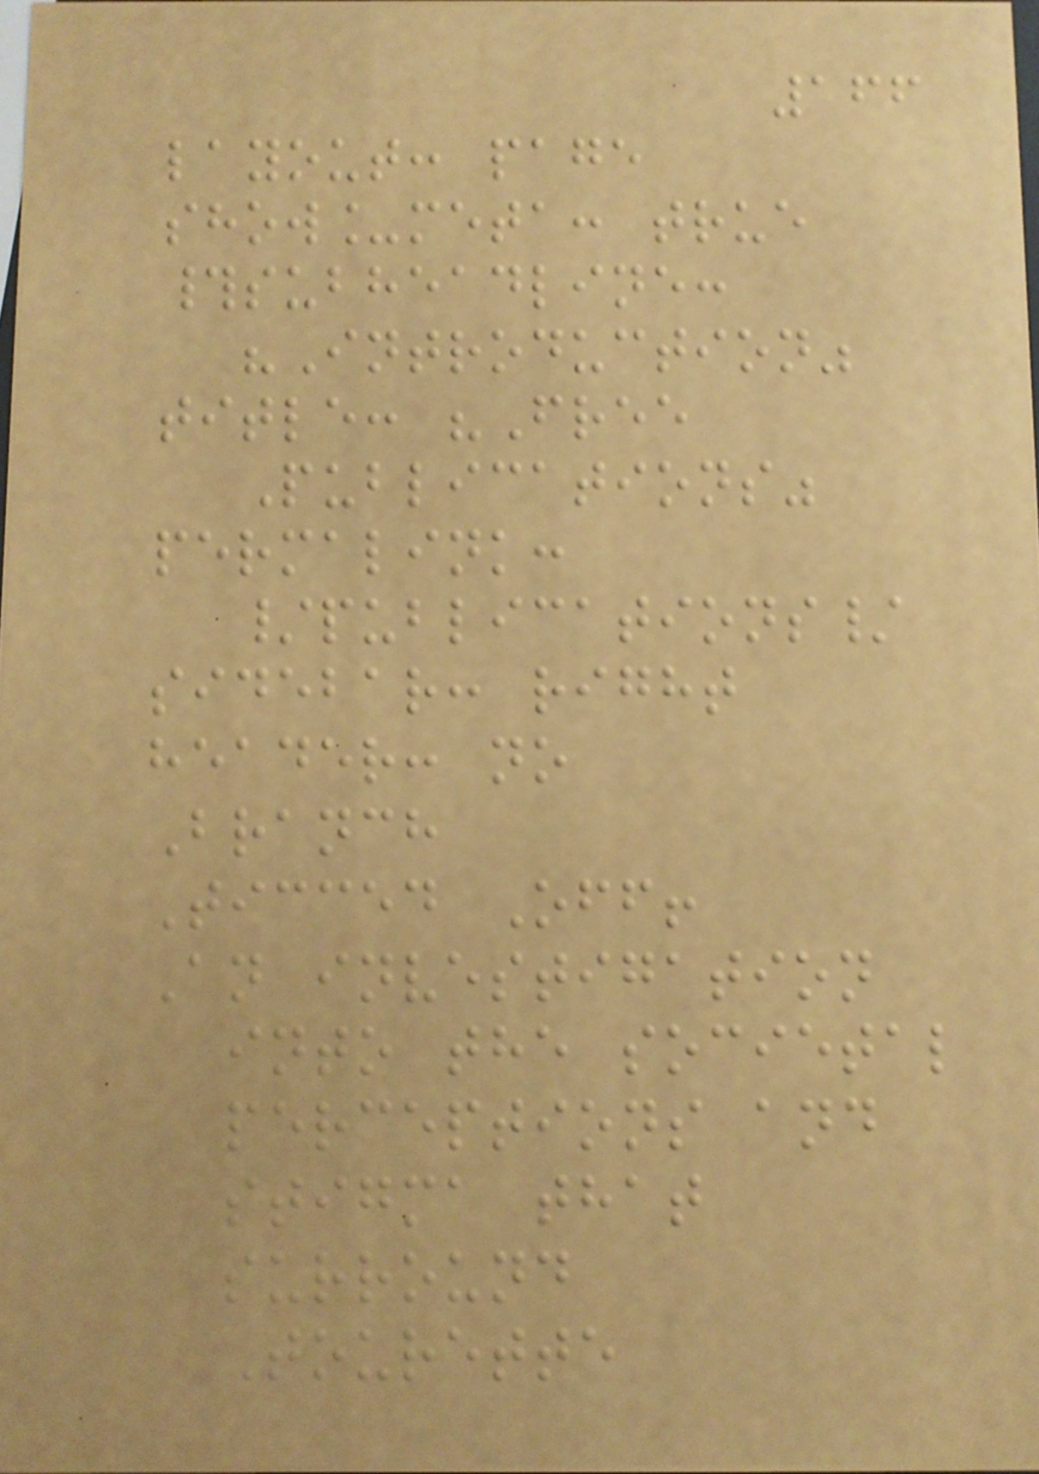166
layout: page
show_meta: true
#subheadline:
"Introduction"
title: "Free
Publications"
permalink:
/publications/
sidebar: right
header: no
Branch
Ticced Off!
An investigation
into the societal
perceptions and
stigma that
surround
Tourette
